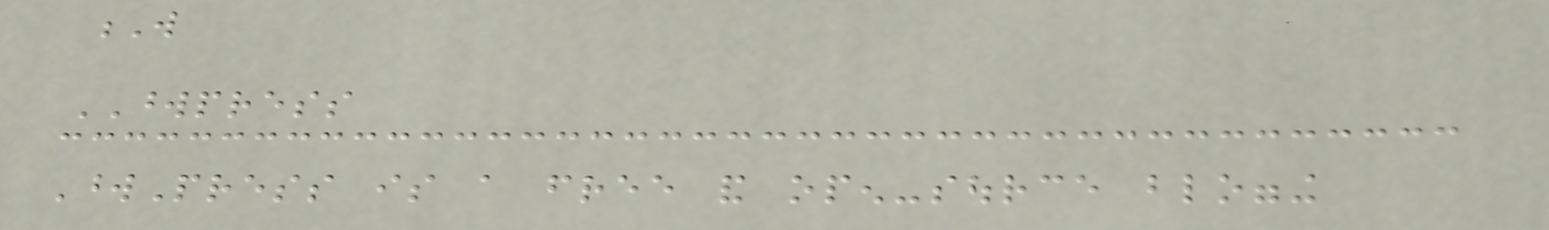W
WORDPRESS
WordPress is a free and open-source blogging
